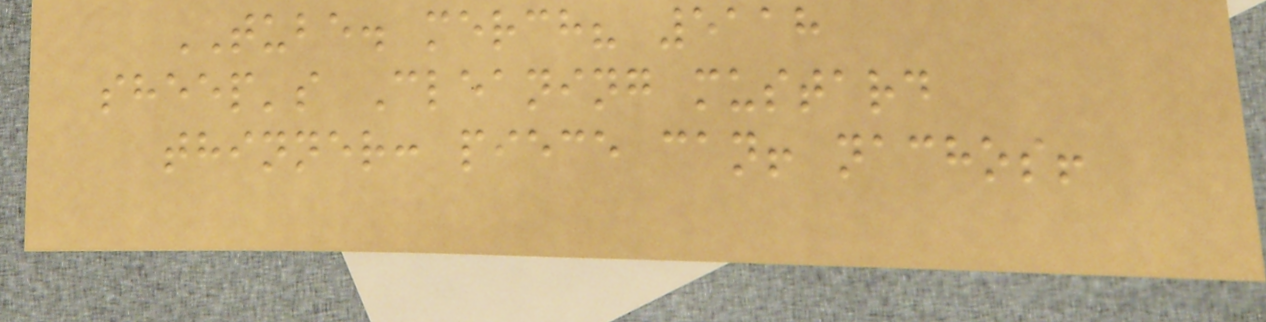TUBE. merch? 5118
sheep's Cleaning mustard
thinner: piece can! nachos!
